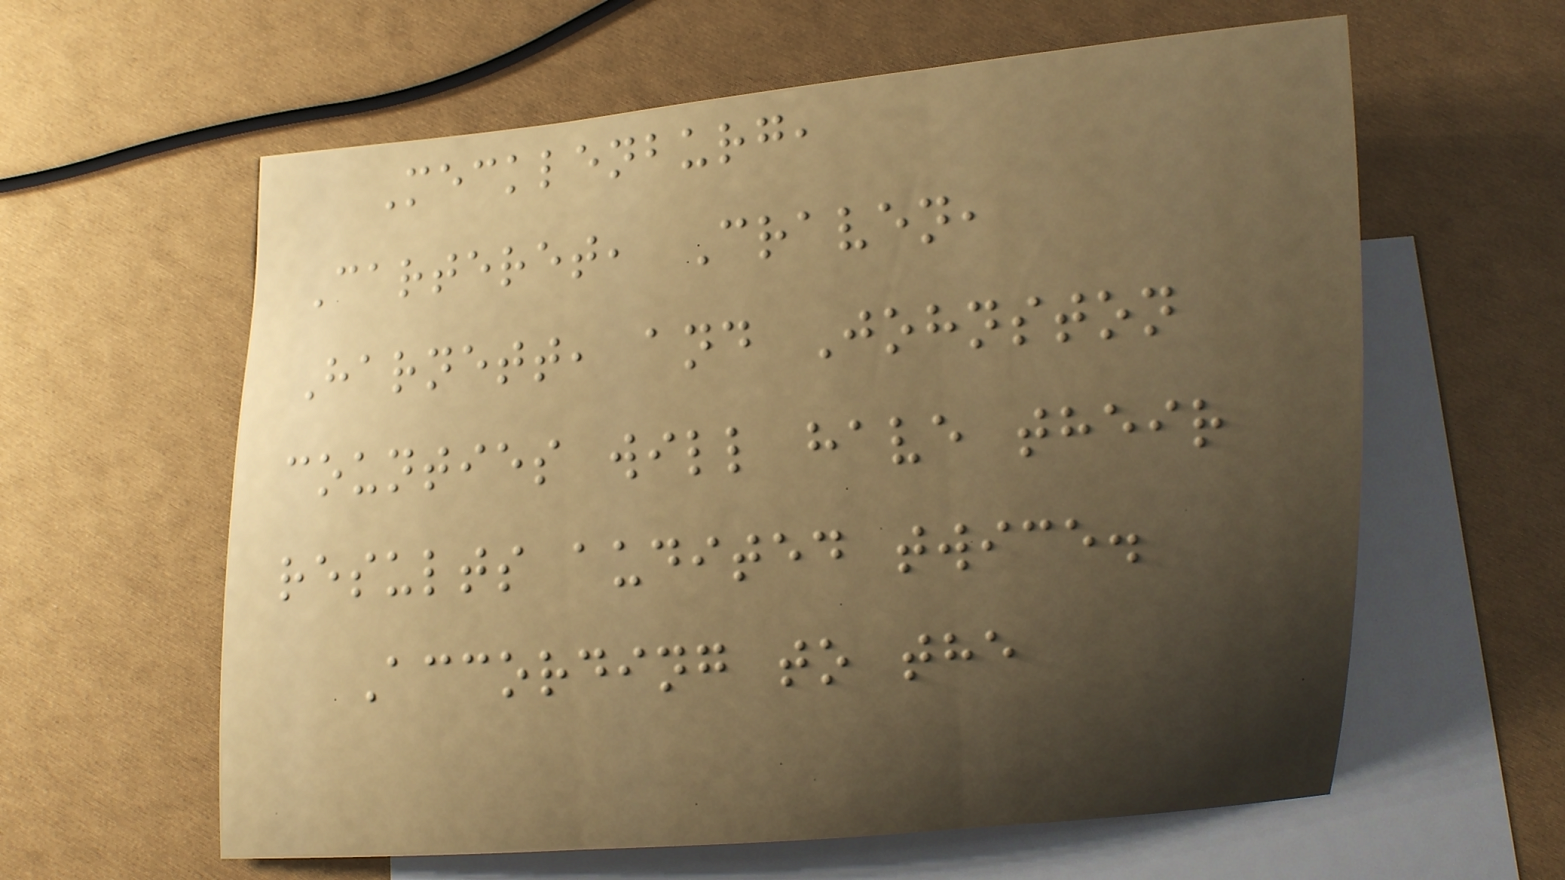Mecklenburg,
Carteret, Craven,
Harnett, and Johnston
counties will have their
results audited twice.
According to the
